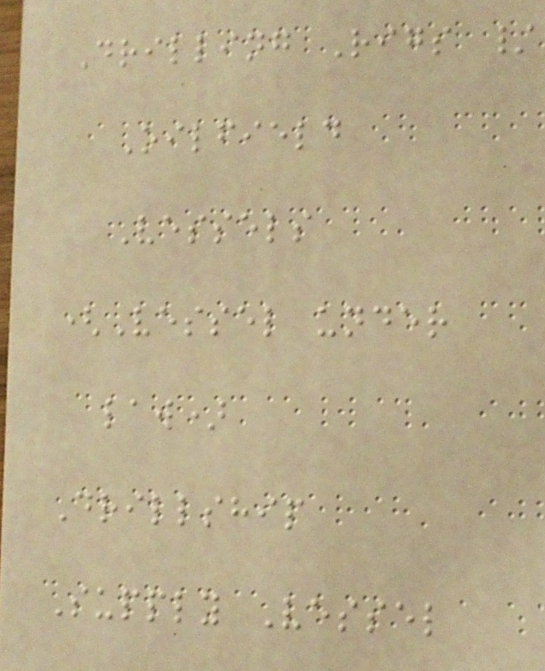Drilling Rigs /
Oilfield
Vessels
(Vessel under
law)
Drillship
Supply Vessel
